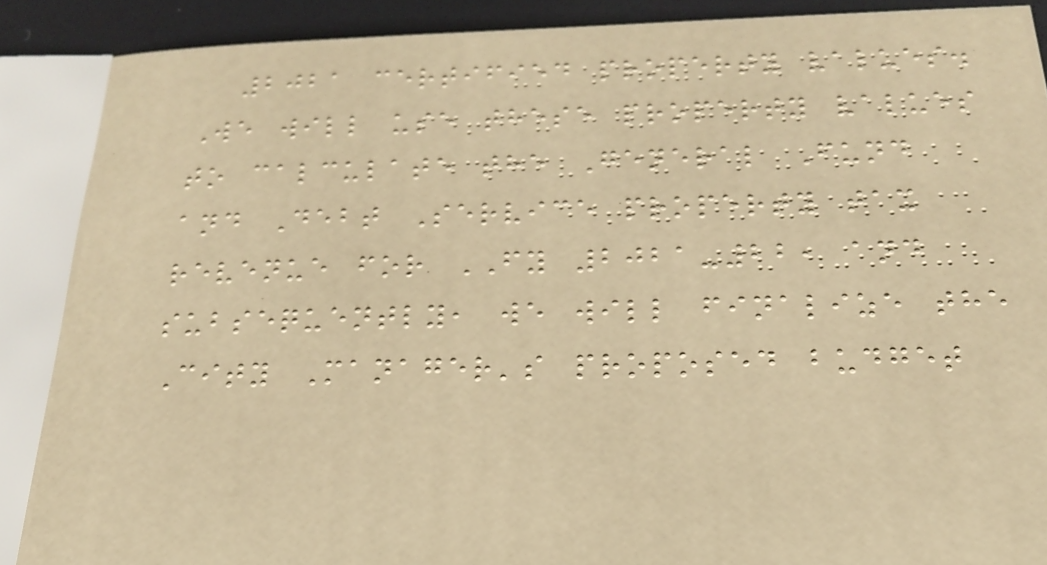2021 certified property values.
We will use these property values
to calculate the General Fund
and Debt Service property tax
revenue for FY 2021-22, and
subsequently, we will finalize the
City Manager's proposed budget
